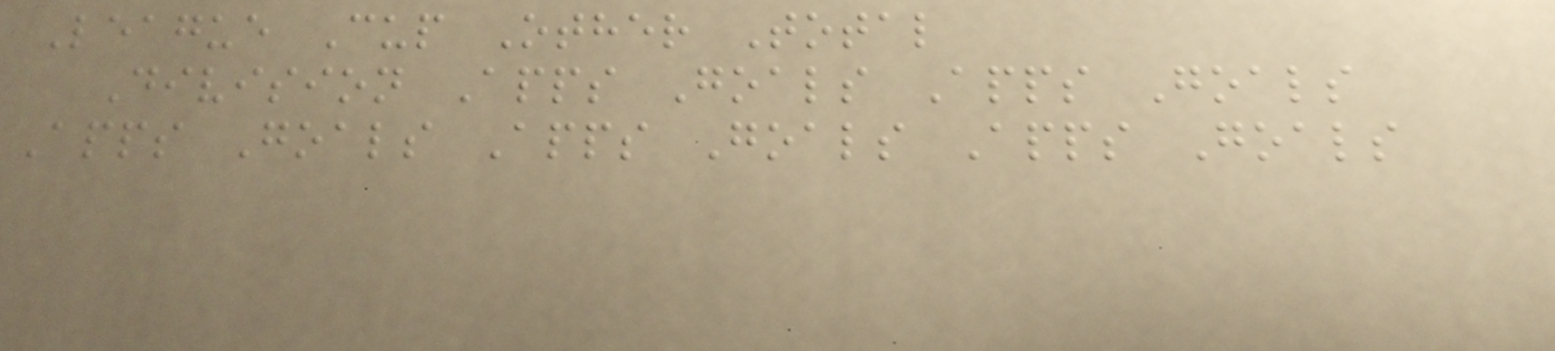League Cup Other Total
Division Apps Goals Apps Goals
Apps Goals Apps Goals Apps Goals
